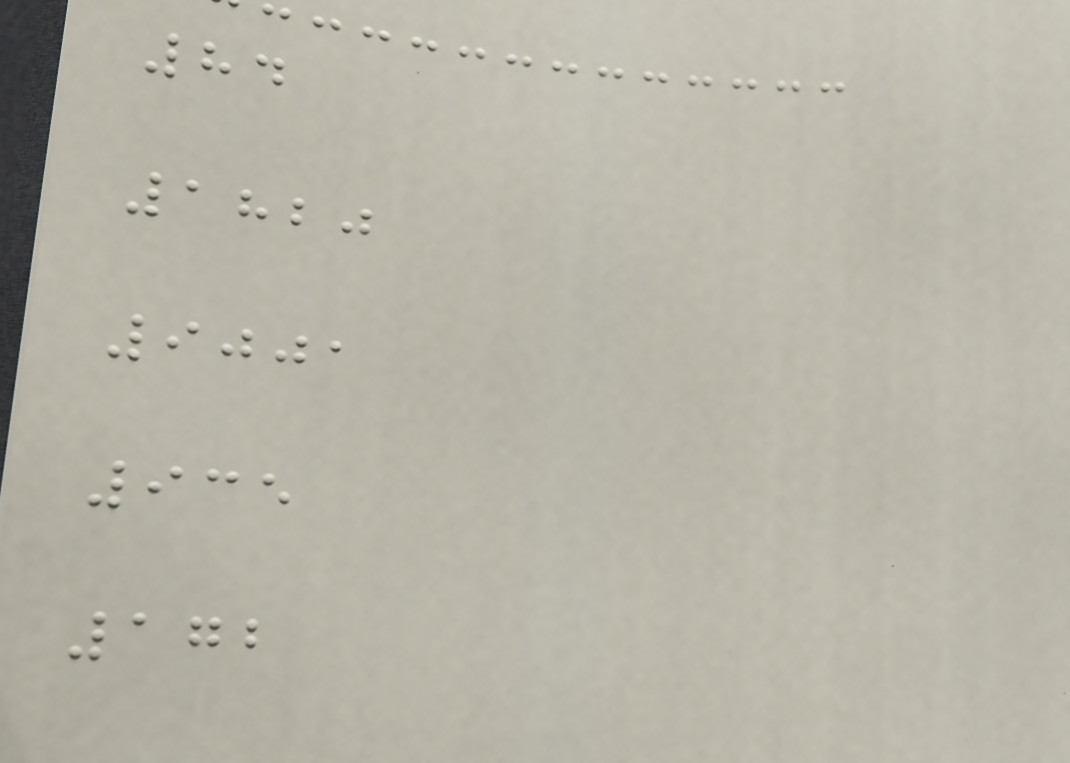84
1820
9001
935
172
